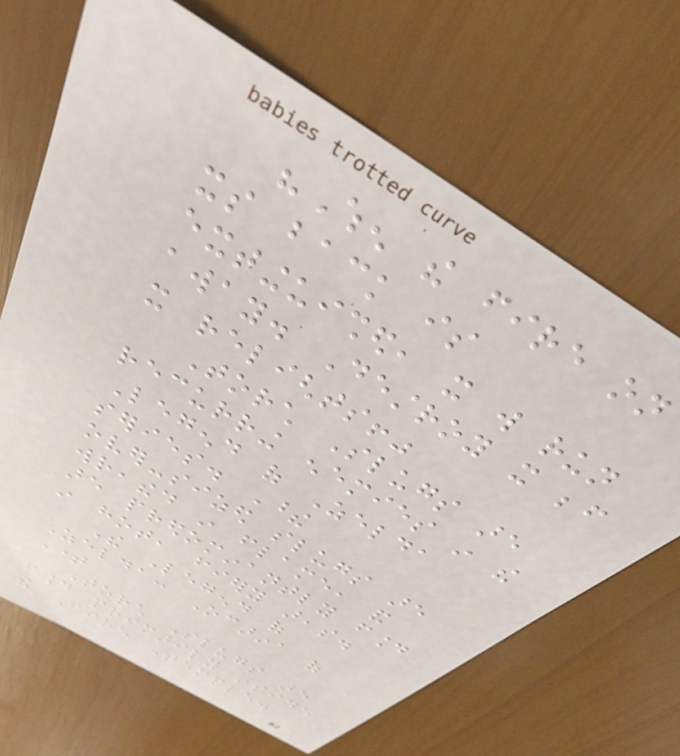"When the fire on
its back is
extinguished, it will run
away. Destroy it before
it relights!"
Torch Slugs are
recurring enemies in the
Legend of Zelda
series. These
over-sized slugs are
wreathed in flame, and
are predominantly found
in hot, fiery areas.
The Legend of
Zelda: Ocarina of
Time
Torch Slugs are
found primarily inside
the Fire Temple.
